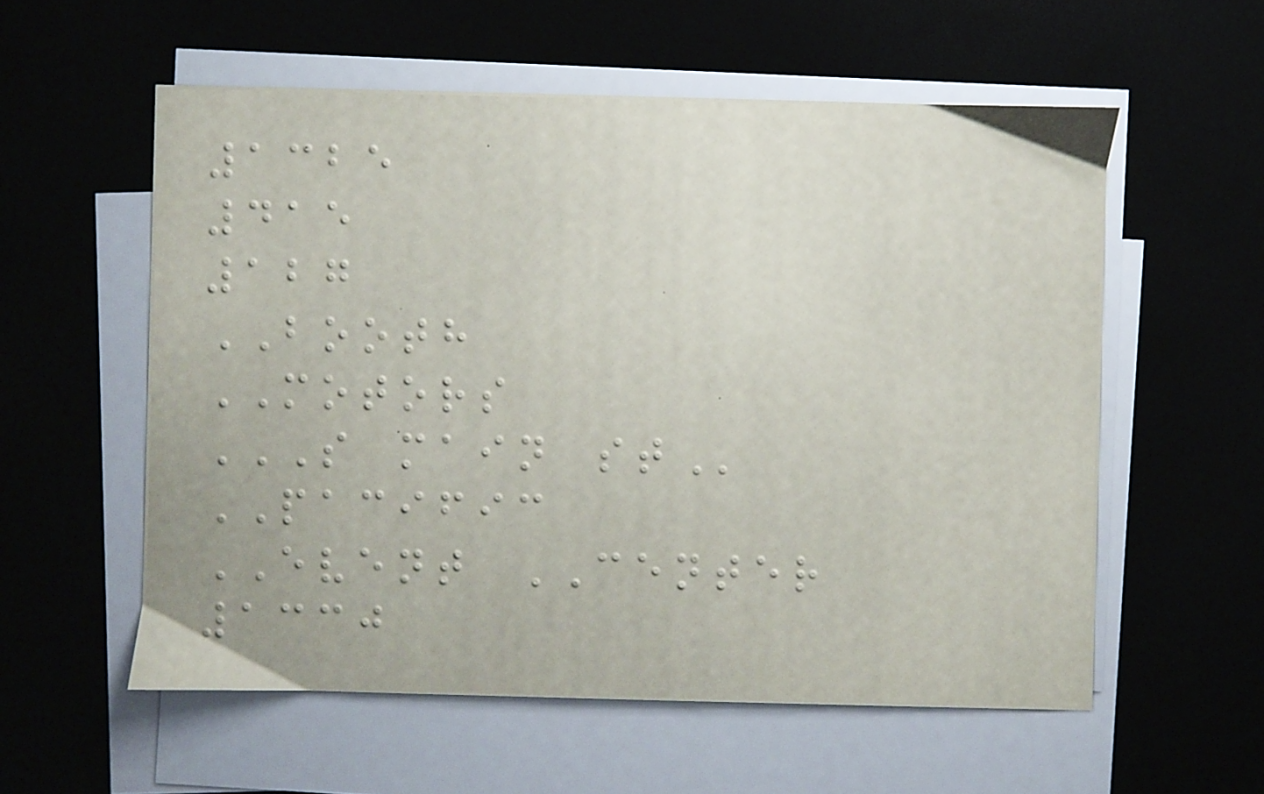1325
415
127
BOOTH
MOTORS
S MAIN ST
PACIFIC
EVENT CENTER
1330
